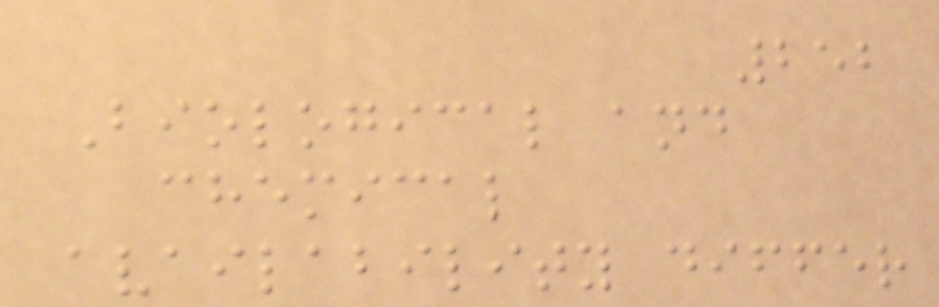252
Biological and
chemical
availability differ
